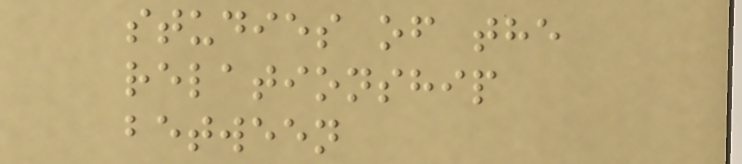studies of the
relationship
between
